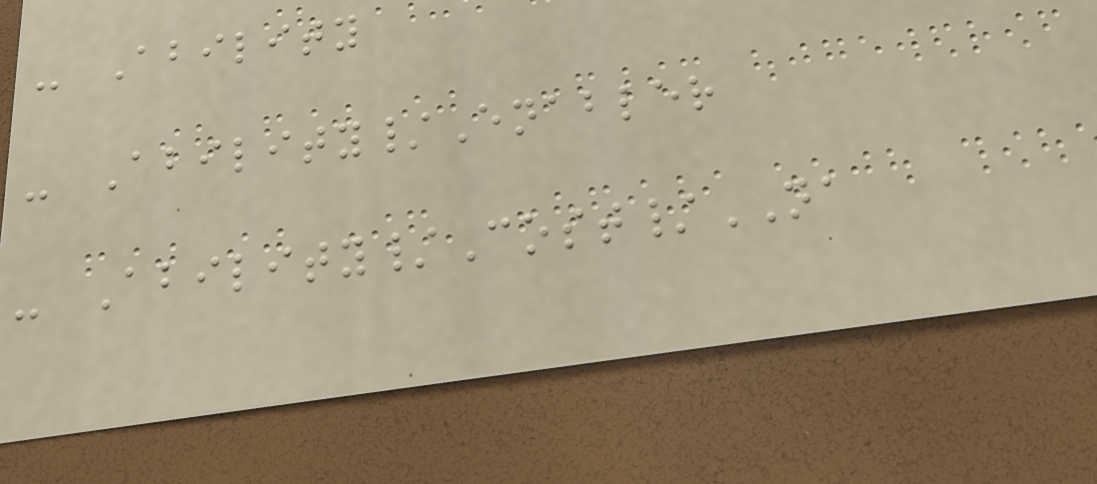- Ability
- Ability/Enabler
- Ability/Cost/NA
